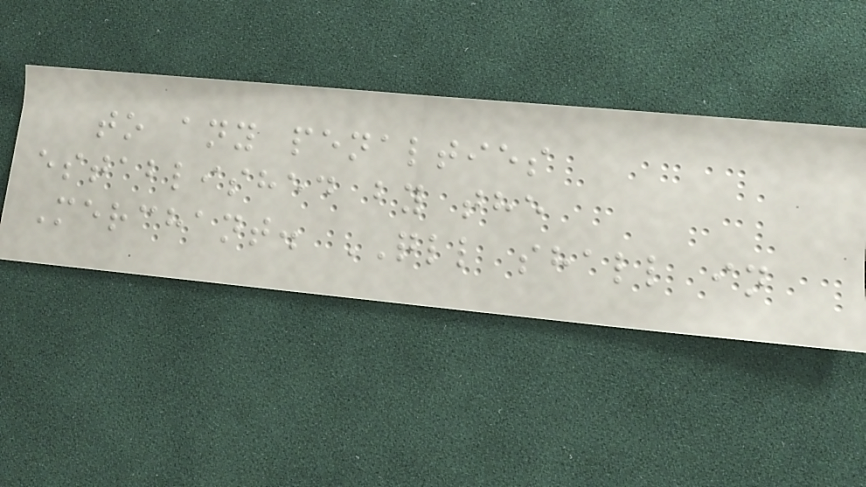to any penalties
established by the
Merchant. QLL shall in
